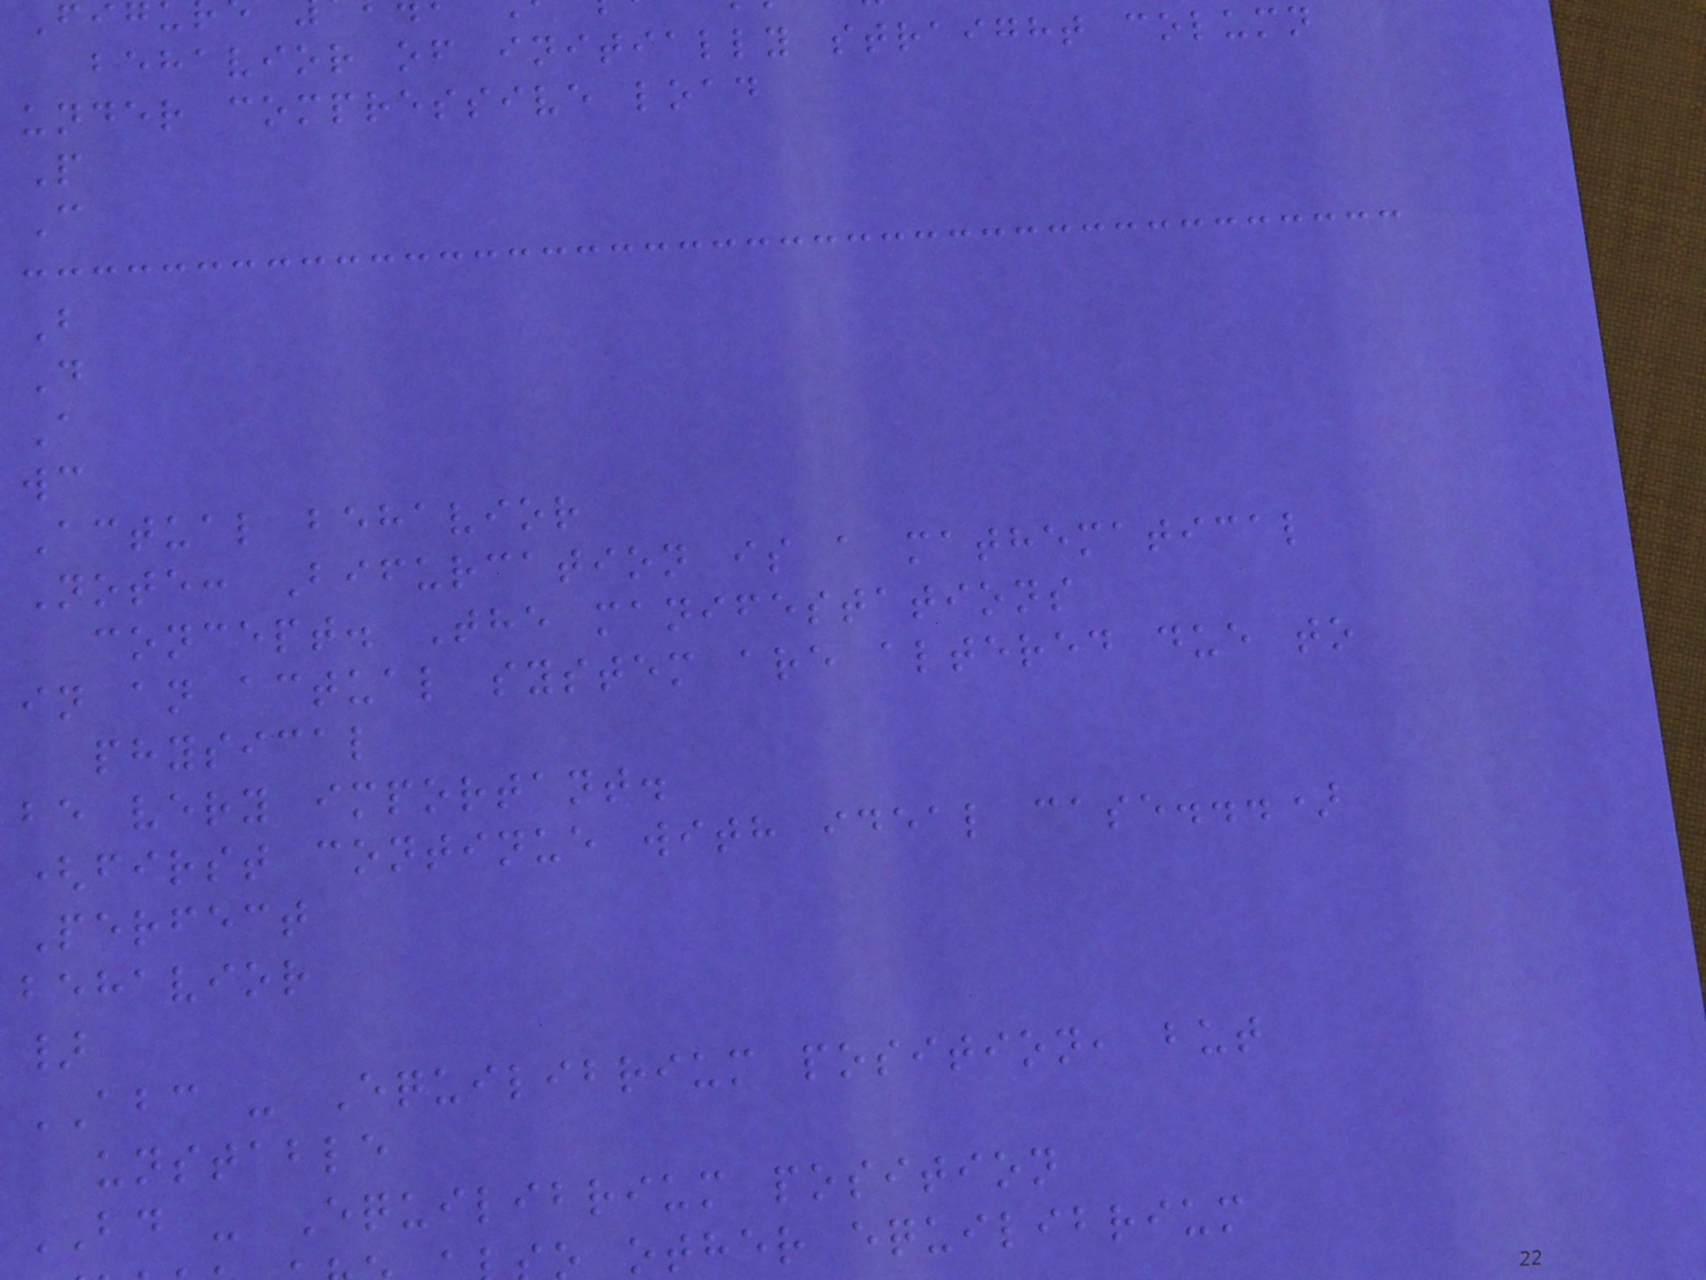behavior of initially straight column
under compressive load
P
C
B
D
A
wc
Actual behavior
Note: Bifurcation is a mathematical
concept. The manifestations
in an actual system are altered due to
physical
be very important.
(first continue with ideal case...)
Perfect
behavior
}
ABC - Equilibrium position, but
unstable
BD - Equilibrium position
other equilibrium
